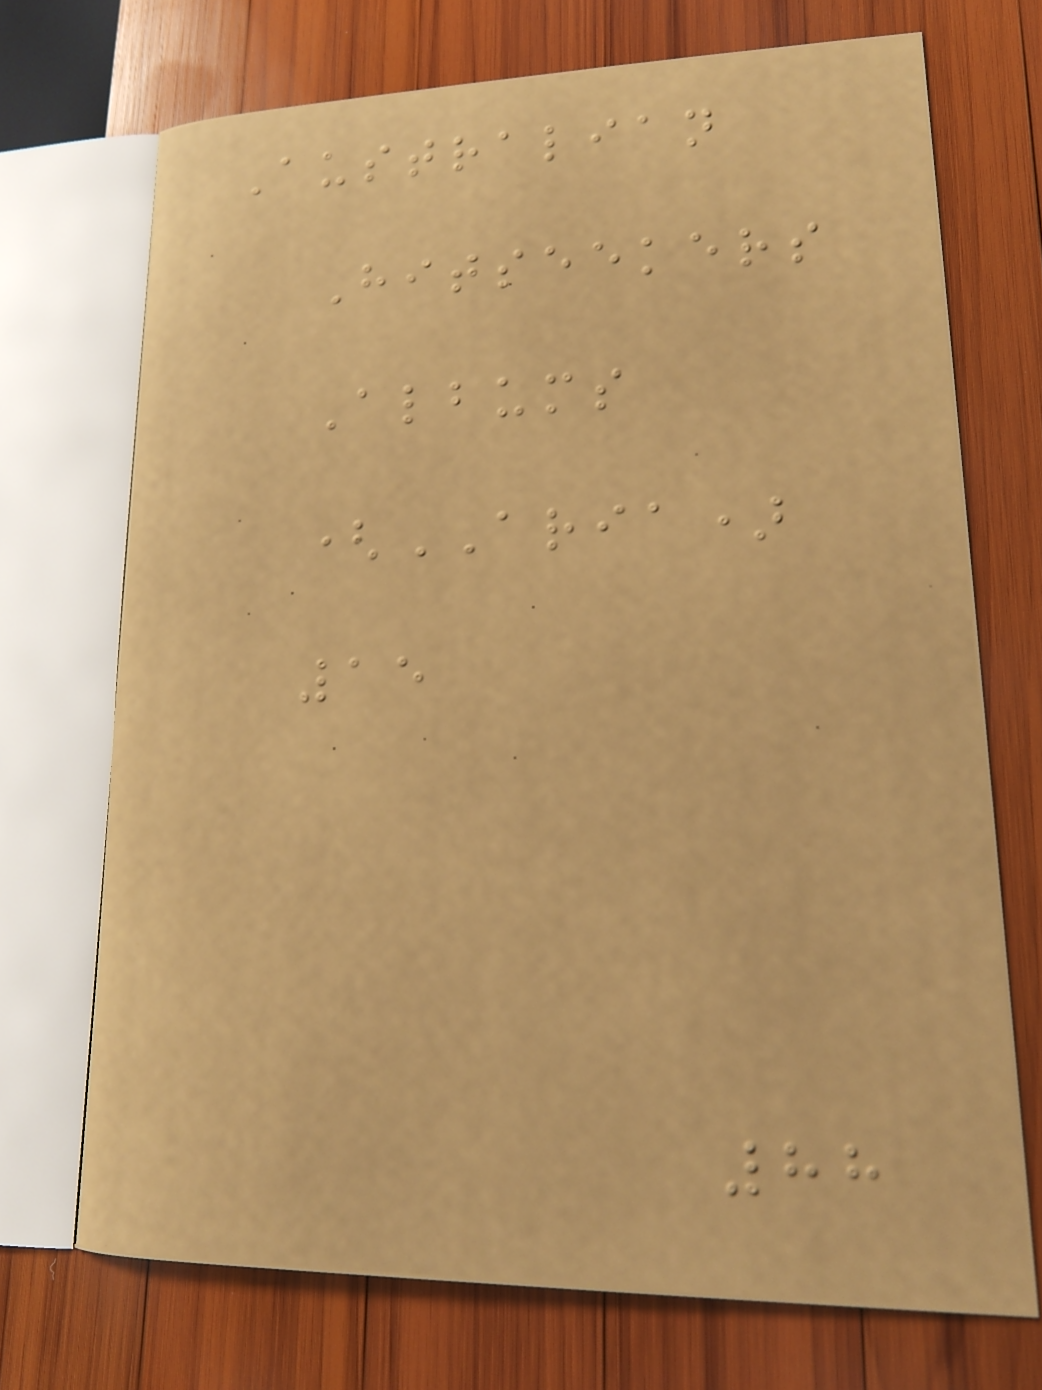Australian
Hitseekers
Albums
(ARIA)
15
88
